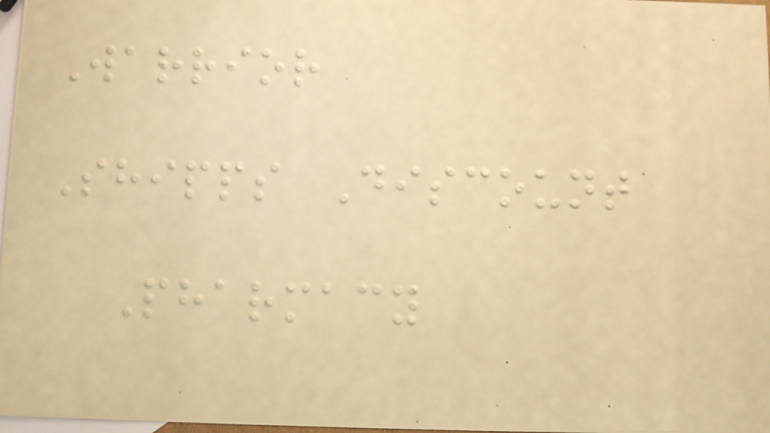Warrior
Shipps Discount
Pharmacy
